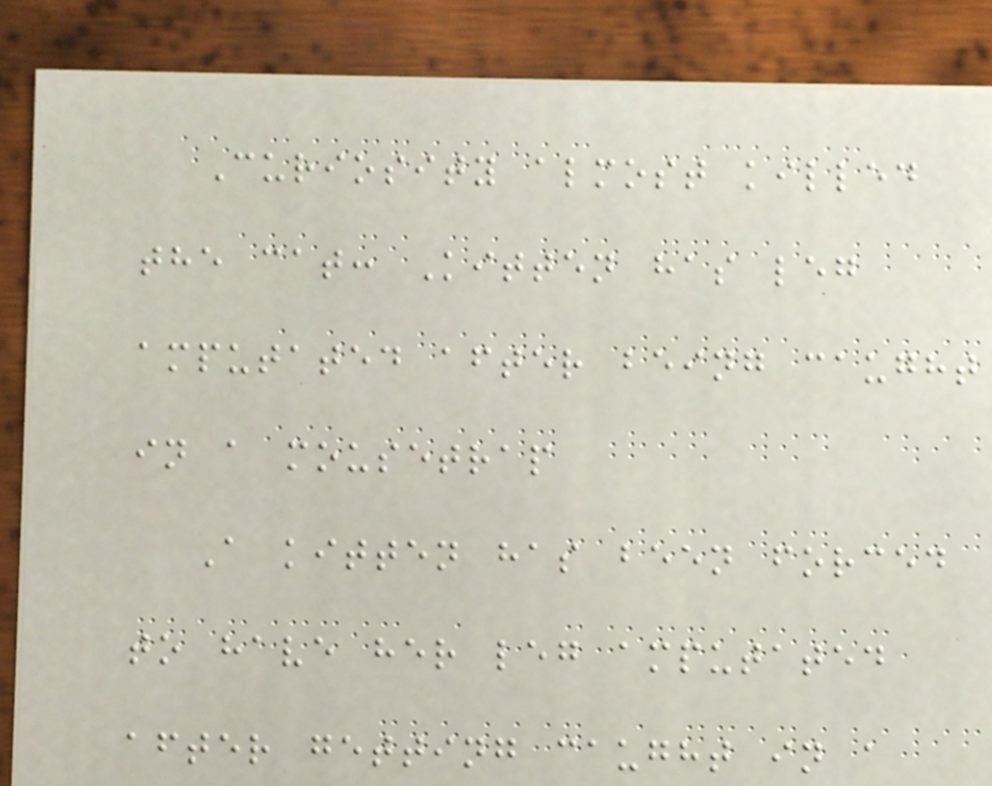Curiosity almost killed
the cat: Kitten has leg
amputated after being caught
in a mousetrap
A kitten has been forced
to have her leg amputated
after getting caught in a
